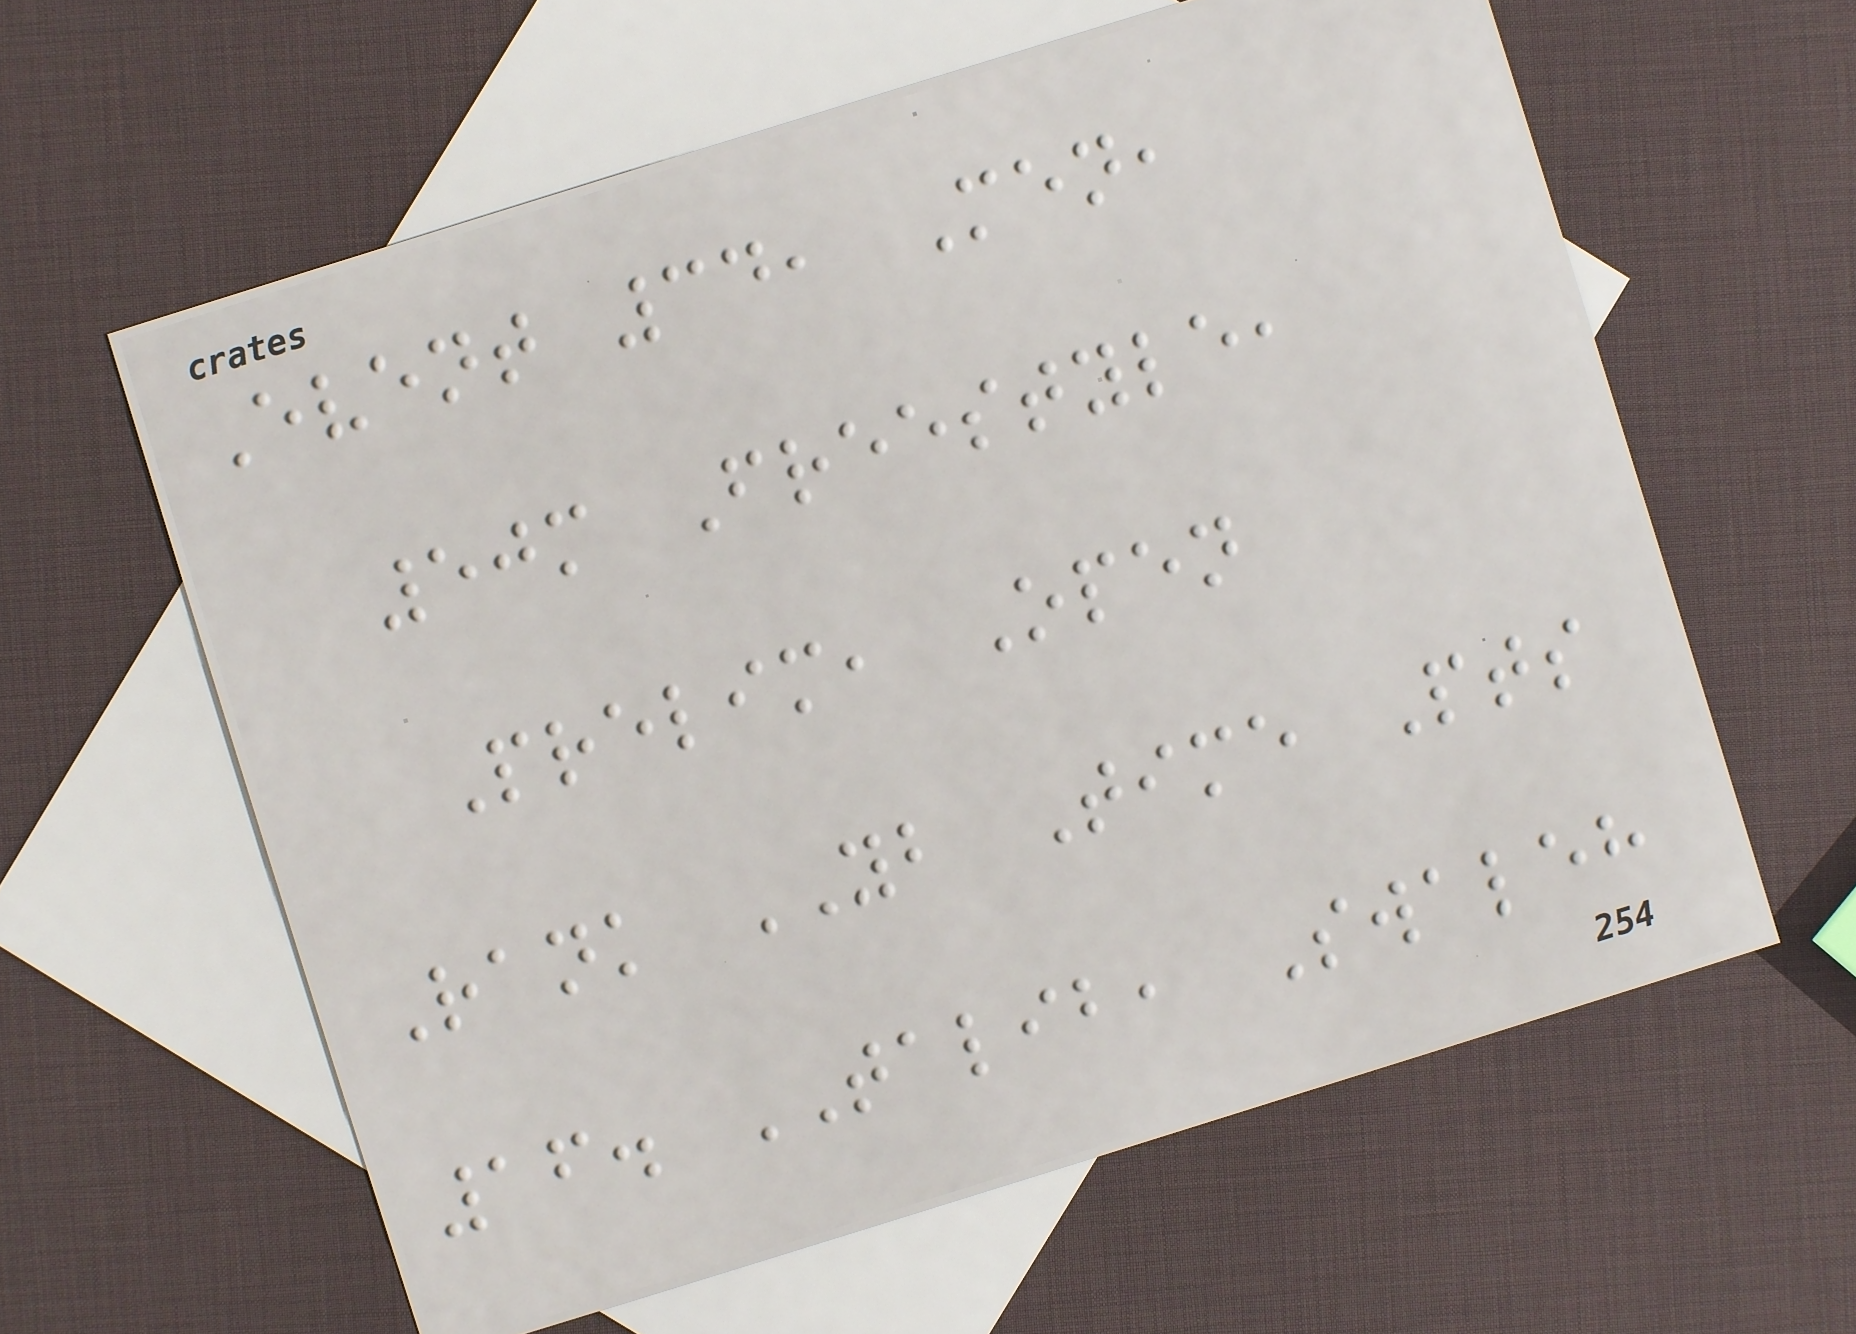Event 34, Men,
50m Freestyle,
Prelim, Open
Rank YB Time Pts
16. TALIB, Swaleh
